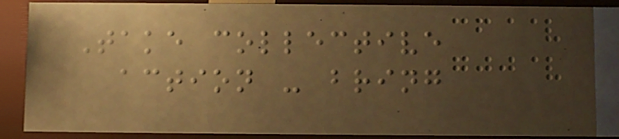Take collective
action - bring
